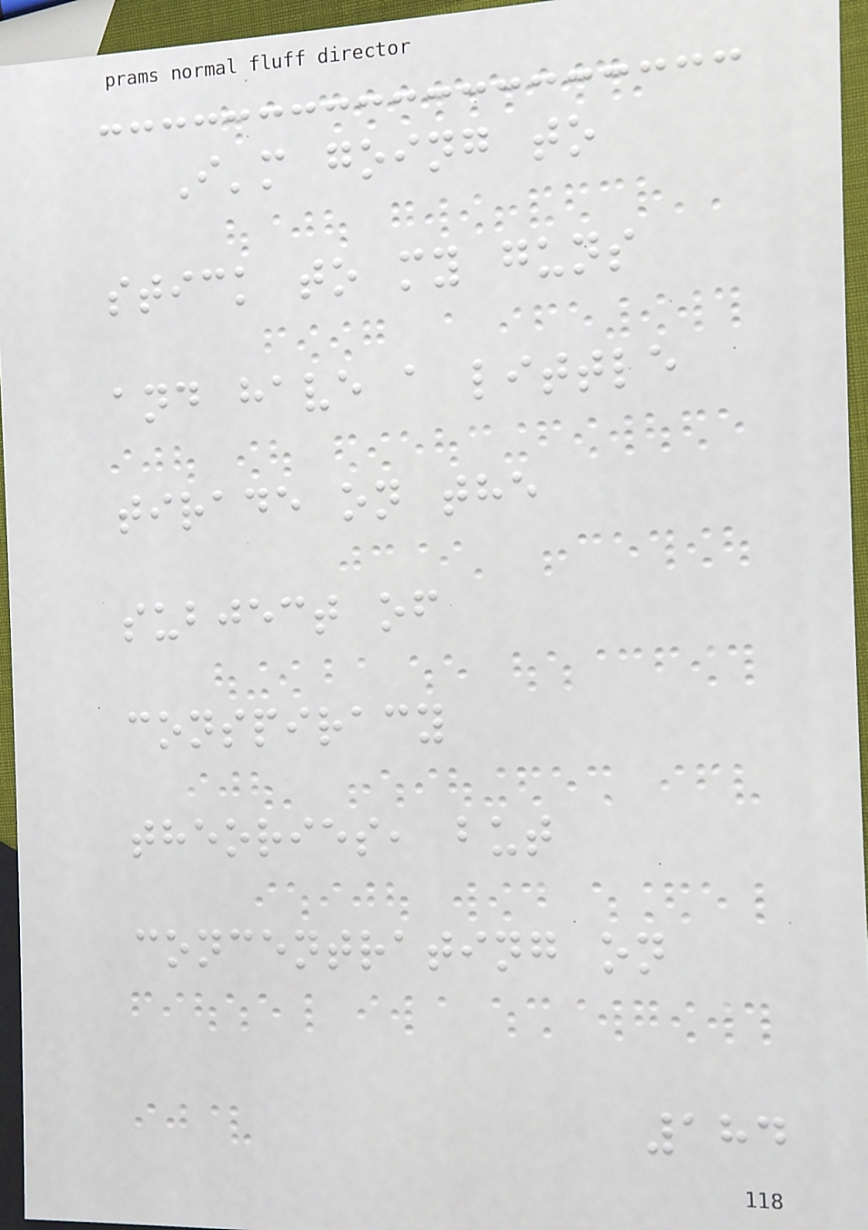I'm going to
stick to my guns
and have a little
tirade on the
subject of
conspiracy
theories, but
concentrating on
184
